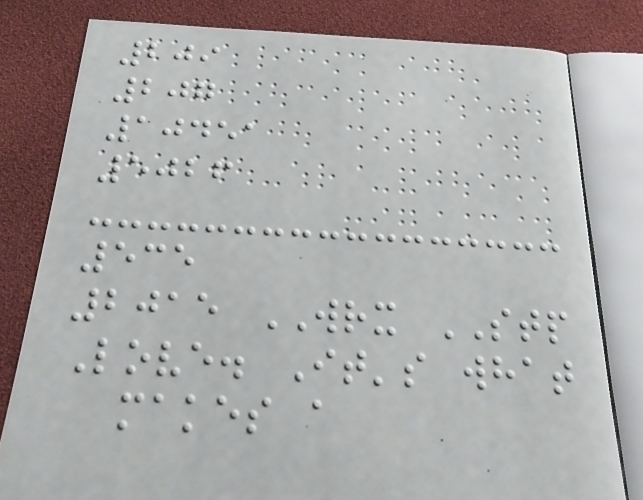209
207
10451
5026
535
2015 WRX STP
Love. It's what
makes a
